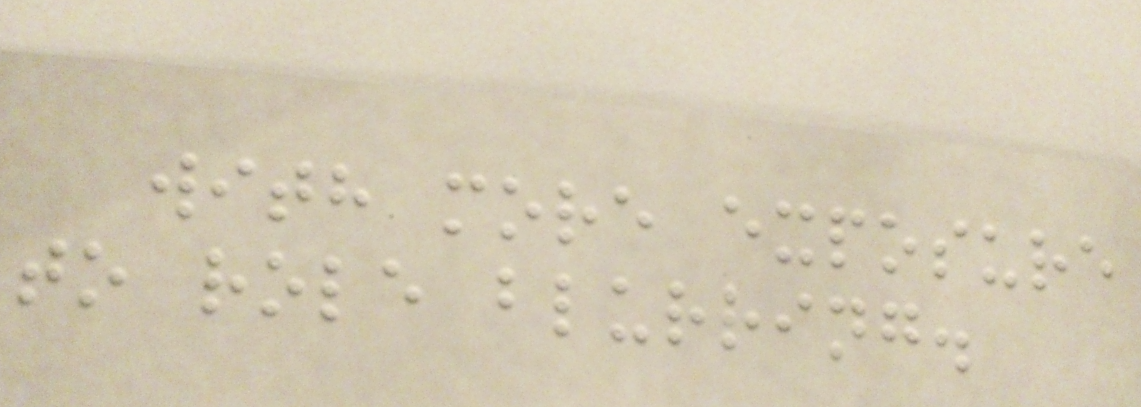with more exposure
to role blurring.
